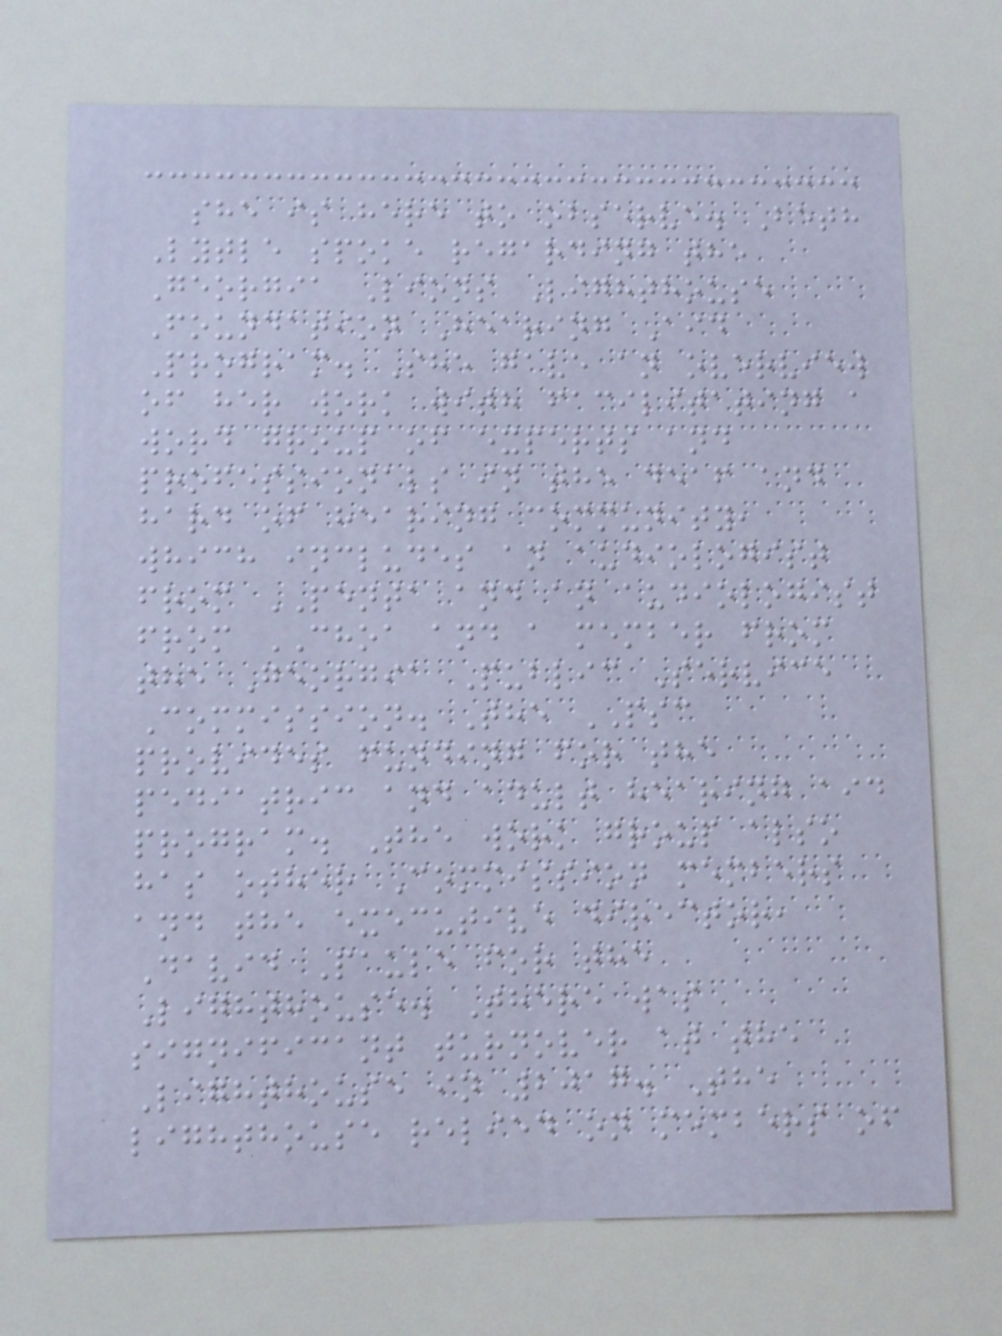she is here to observe. Beth
Lytle spoke regarding the
Georgia Lions Lighthouse
Foundation Hearing Aid
Program. She gave an overview
of her work with facilitating a
word group of experts and
professionals in the deaf and
hard of hearing community,
which includes an audiologist
from PENTA and an audiologist
from CHOA and a member from
the Georgia Public Service
Commission. The PSC
provides funding for the
pediatric and adult hearing aid
program. The work group also
has other Commission members
and the executive director,
David Paule for the
Lighthouse. There was
significant turnover at the
Lighthouse in 2017. The
lighthouse relied on members of
